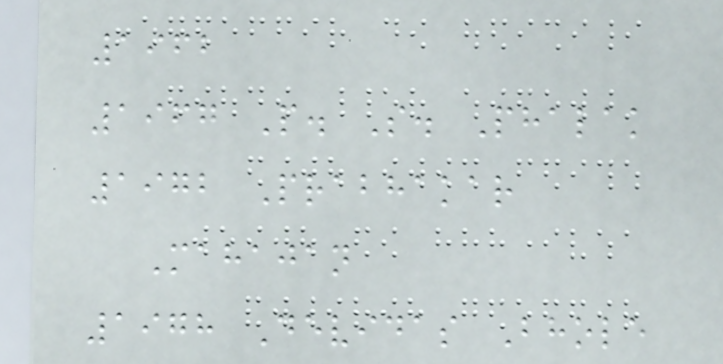1962
1967 P. S. Phalak
1972 Prabhakar
Mahajan
1978 Devidas Bhole
